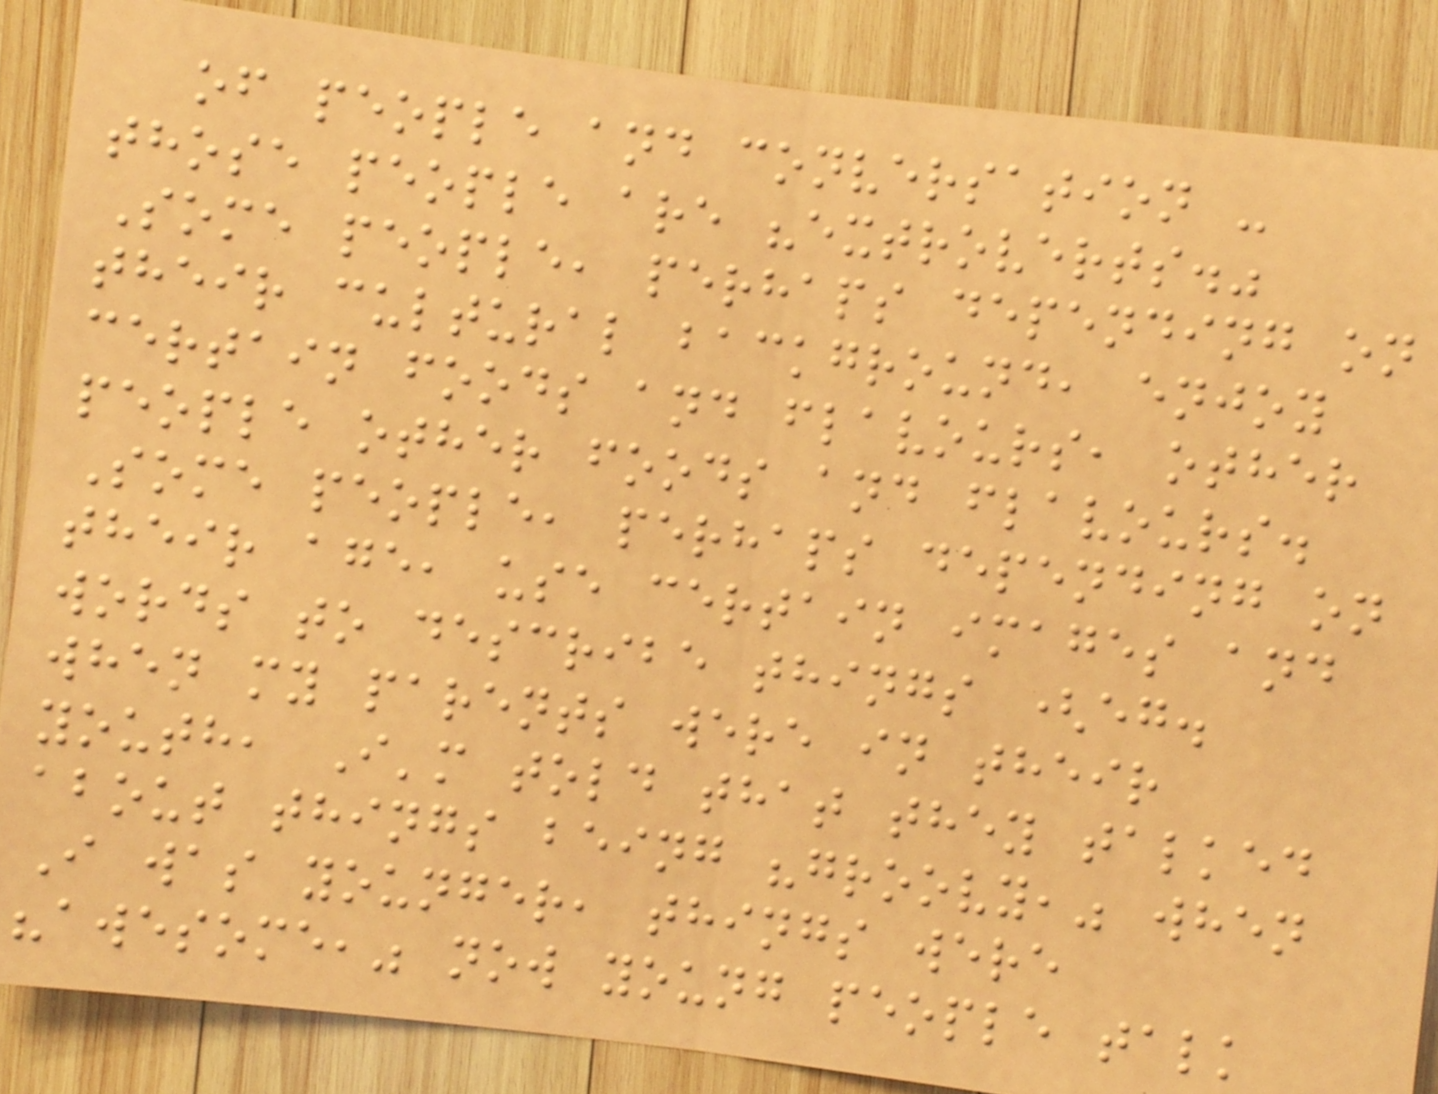of people and conversation -
those people are "extroverts."
Some people, perhaps depending on
their cultural background, enjoy
certain foods and flavours, other
people other foods and flavours.
Some people, perhaps depending on
their age, use certain images and
words to describe things (eg.
when my parents were in their
youth, I'm told that they talked
about things being "groovy," when
I was younger, things were
"awesome," now young people talk
